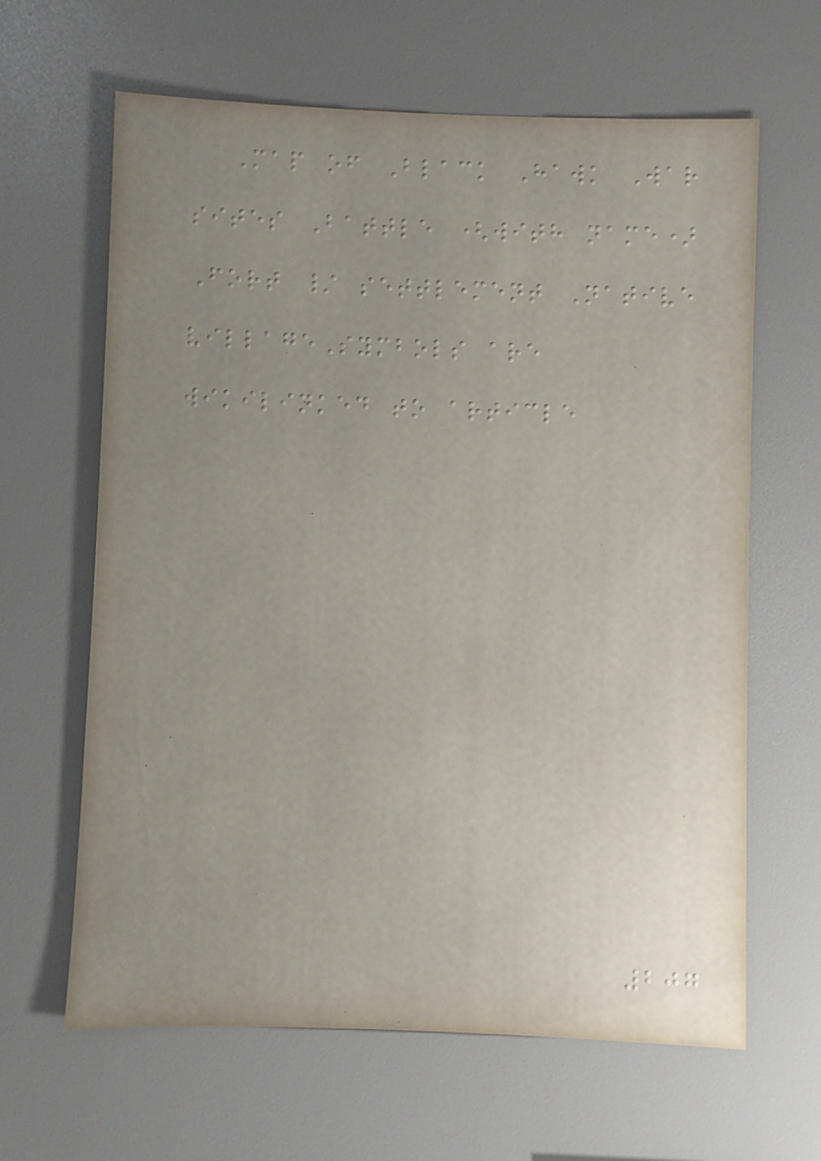Map of Black Hawk War
sites Battle (with name)
Fort / settlement Native
villageSymbols are
wikilinked to article
207
